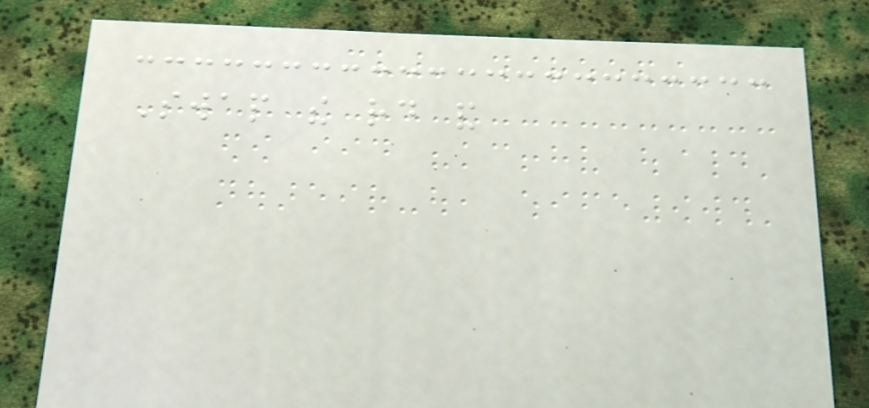Swap the rd and
